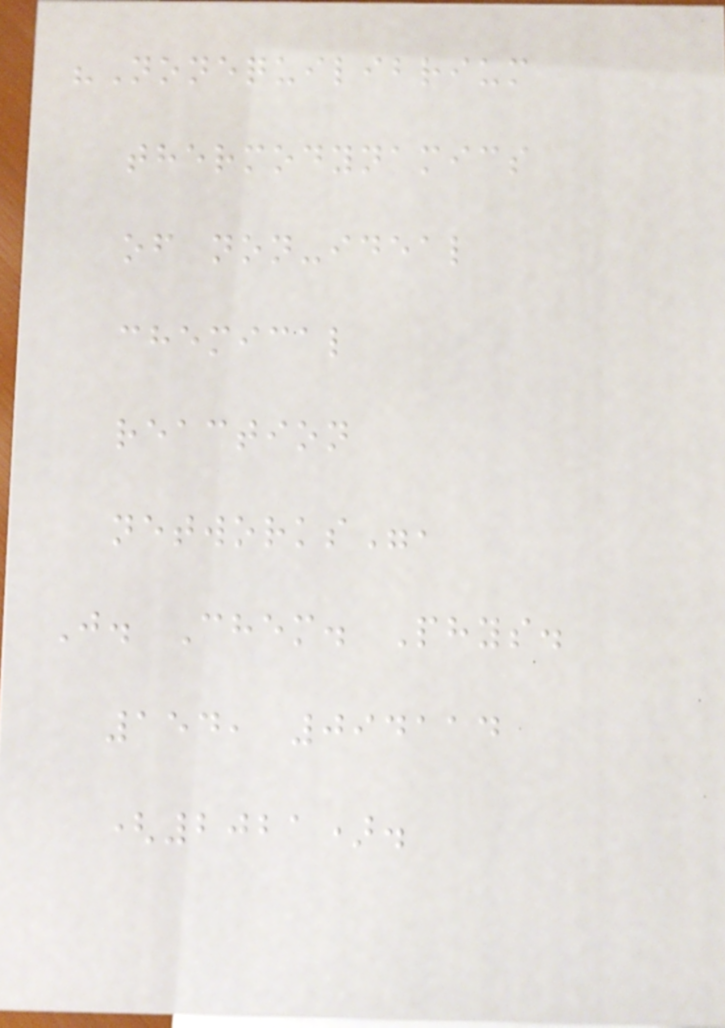"Nonequilibrium
thermodynamics
of non-ideal
chemical
reaction
networks",
J. Chem. Phys.
154, 094114
(2021).
